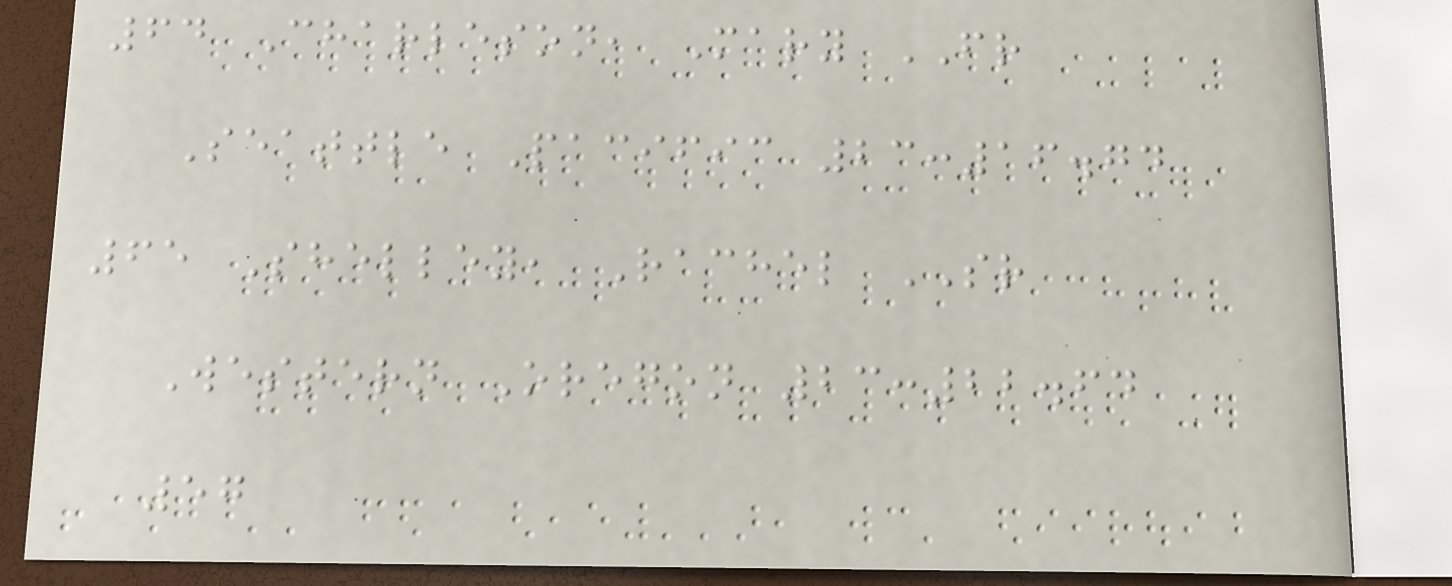64 Charleson, Mary FR
Seattle Pacific 23:16.74
65 Shelley, Rachel SR
Western Oregon 23:22.64
57
